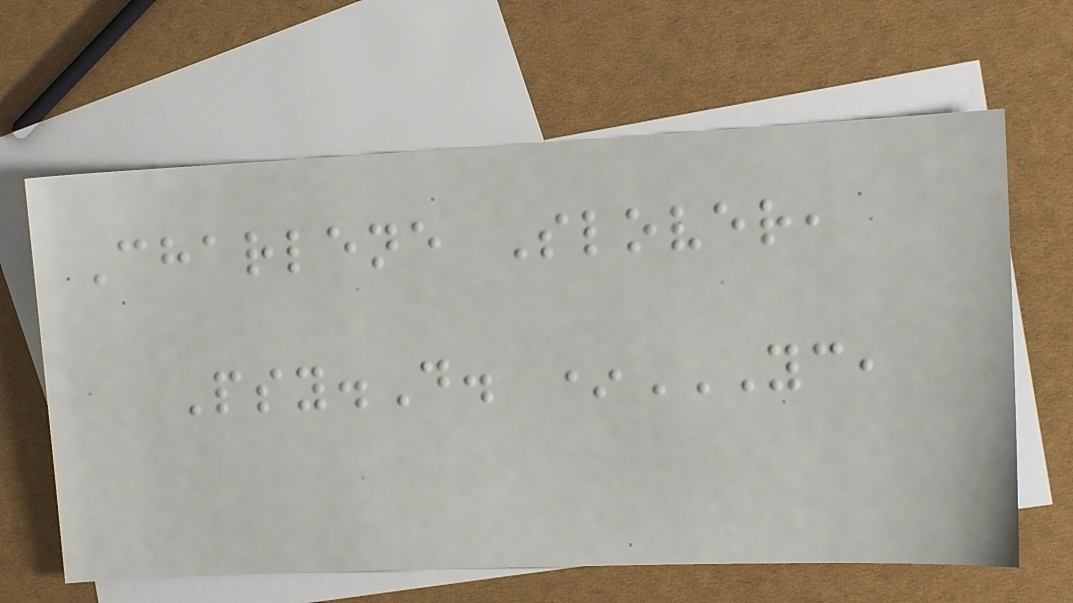Charlene Slover,
Psy.D. *YC,
